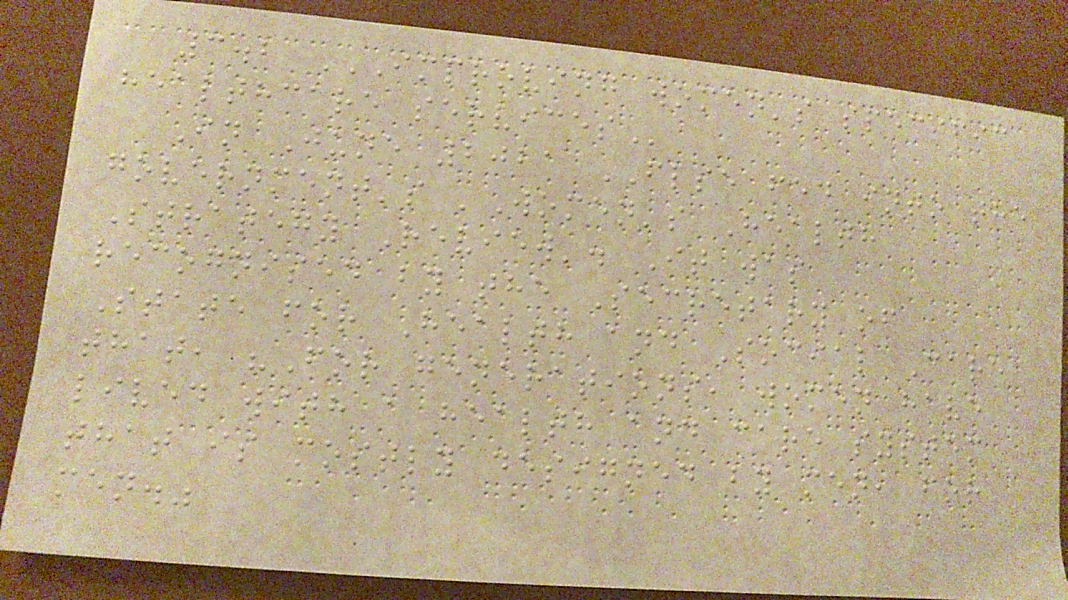3.2 IMPROVING WOMEN'S SPECIFIC
HEALTHCARE SERVICES
In June 2021 FLSE fed into the
government's 'Women's Health
Strategy Review'. It was
recognised by the Secretary of
State for Health and Social Care
that, "For generations, women have
lived with a health and care system
that is mostly designed by men, for
men."
